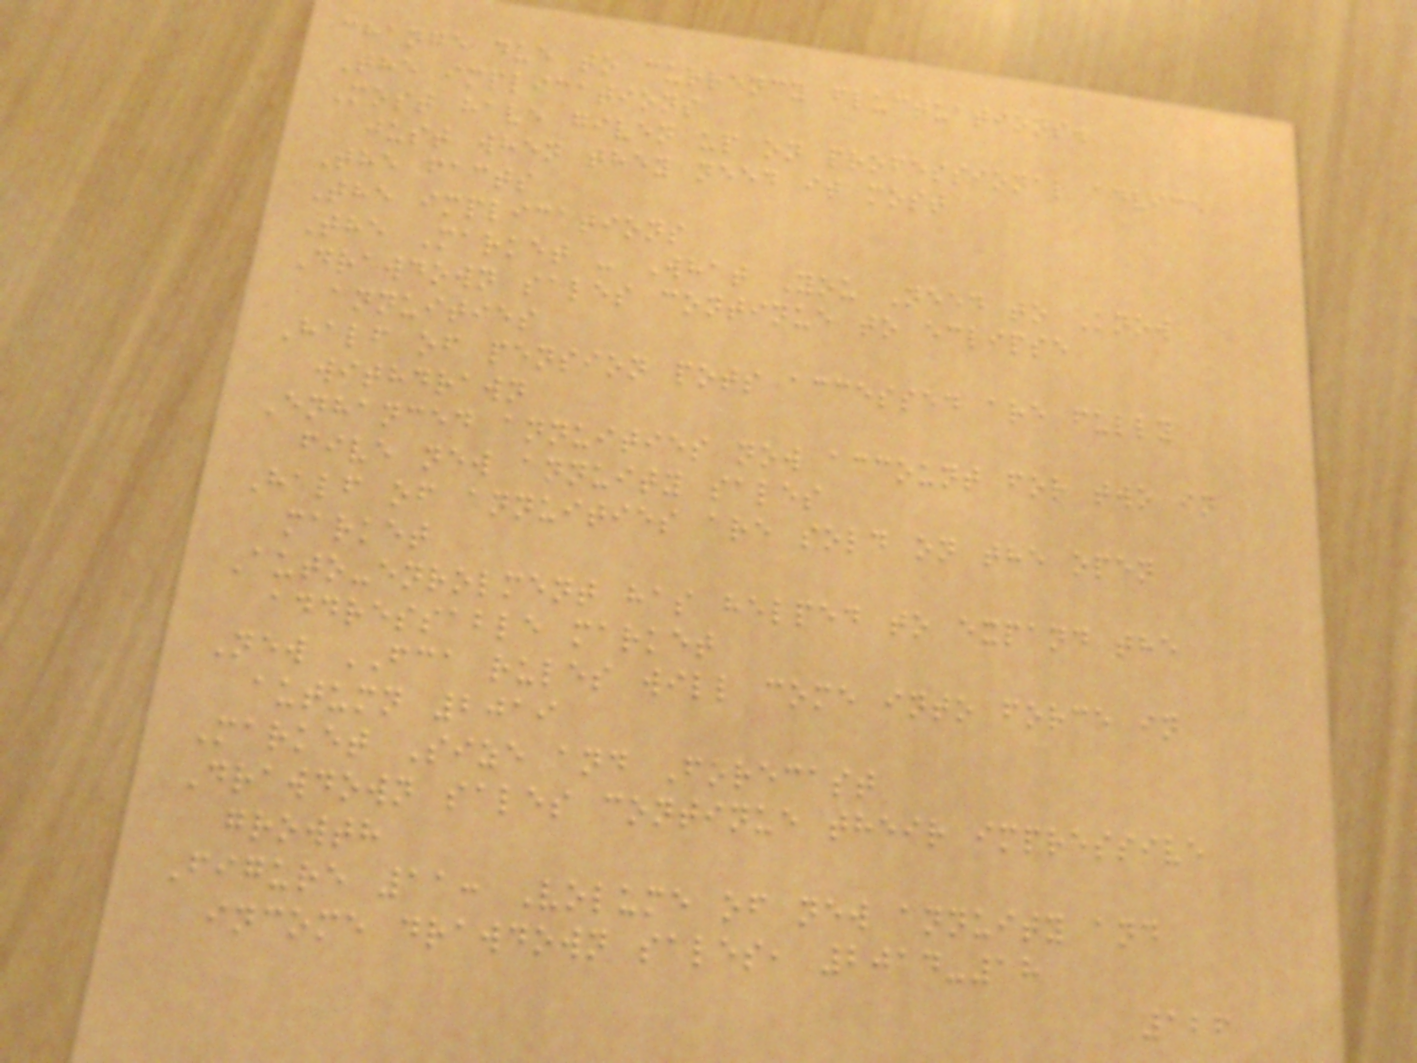change due to currency fluctuations.
The implications
Most have given up on professional advice
just when they need it most
The facts
The implications
The Market - What You Need to Know
Drawdown sales continue to eclipse
annuities
Half of pension pots accessed are fully
withdrawn
Enhanced annuities now account for two in
five new annuity sales
Half of annuities are sold on the open
market
Auto-enrolment has helped to expand the
addressable market
New FCA rules will come into force in
autumn 2019
Market Size and Forecast
Drawdown sales continue their impressive
growth
Figure 11: Volume of new annuity and
income drawdown sales, 2014-18
126
